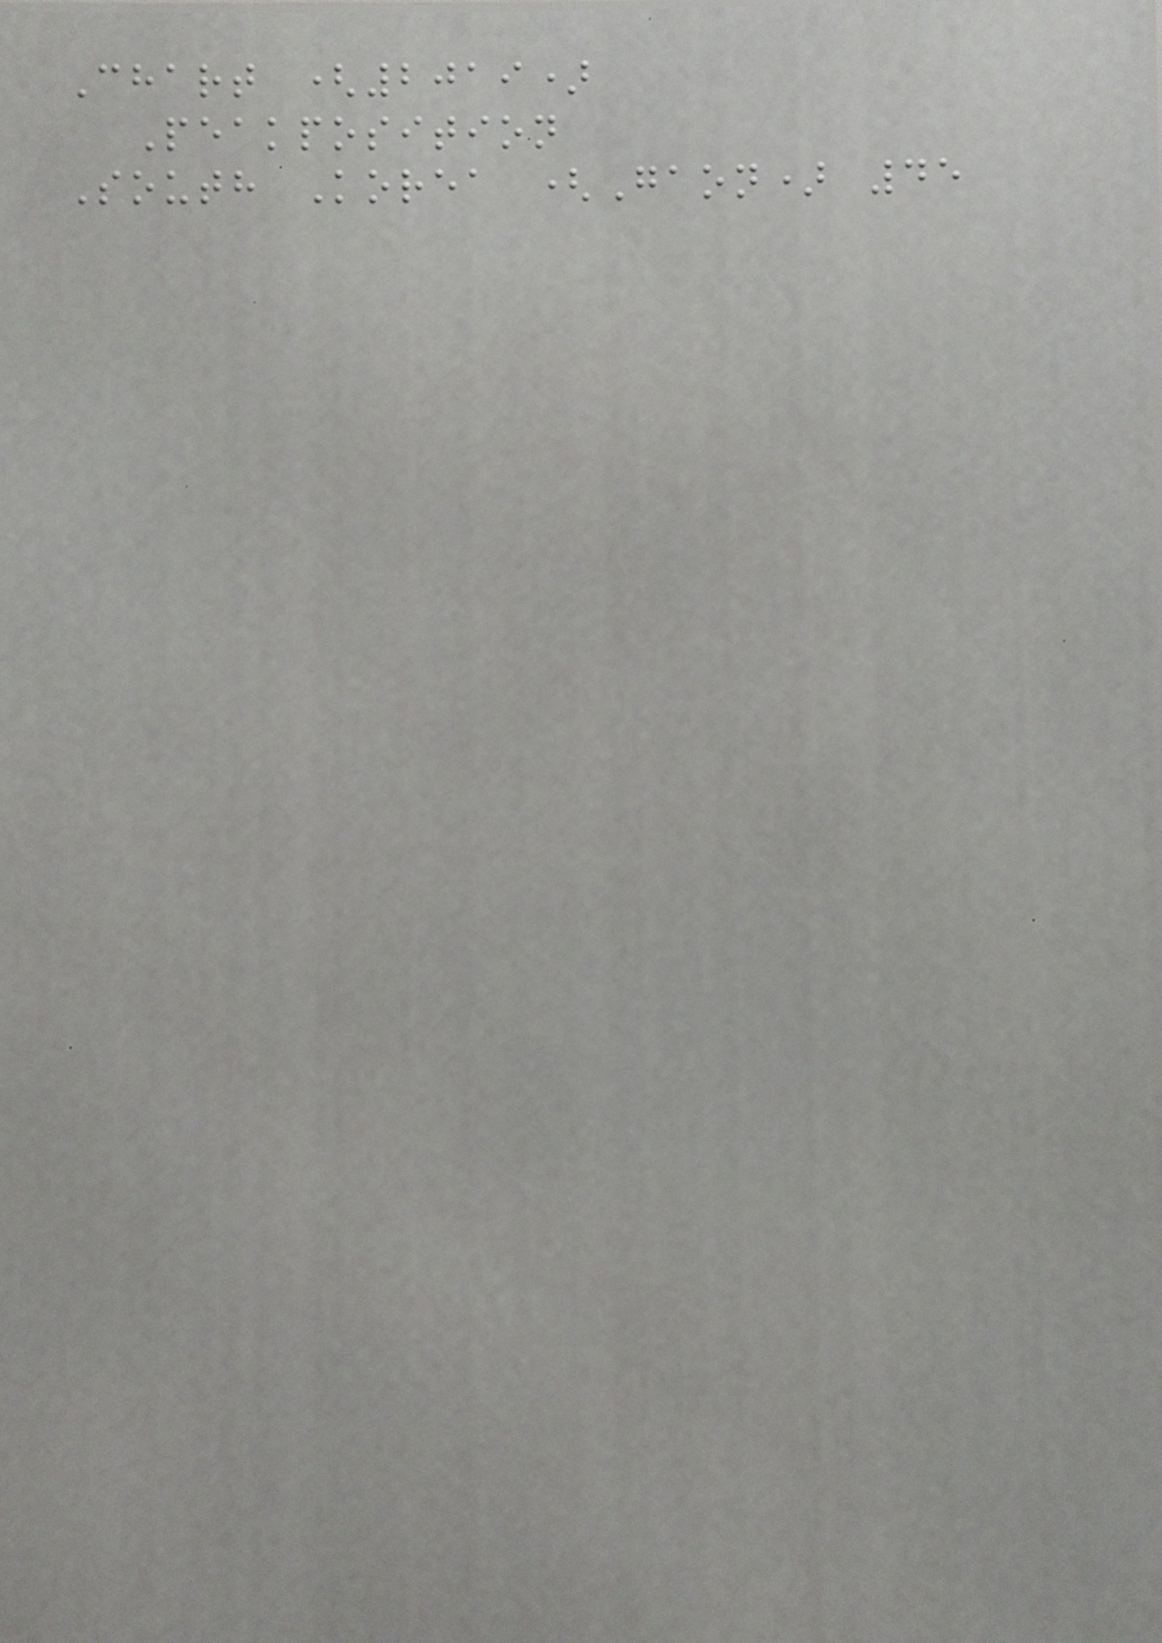Chart (2019)
Peakposition
South Korea (Gaon) 45
